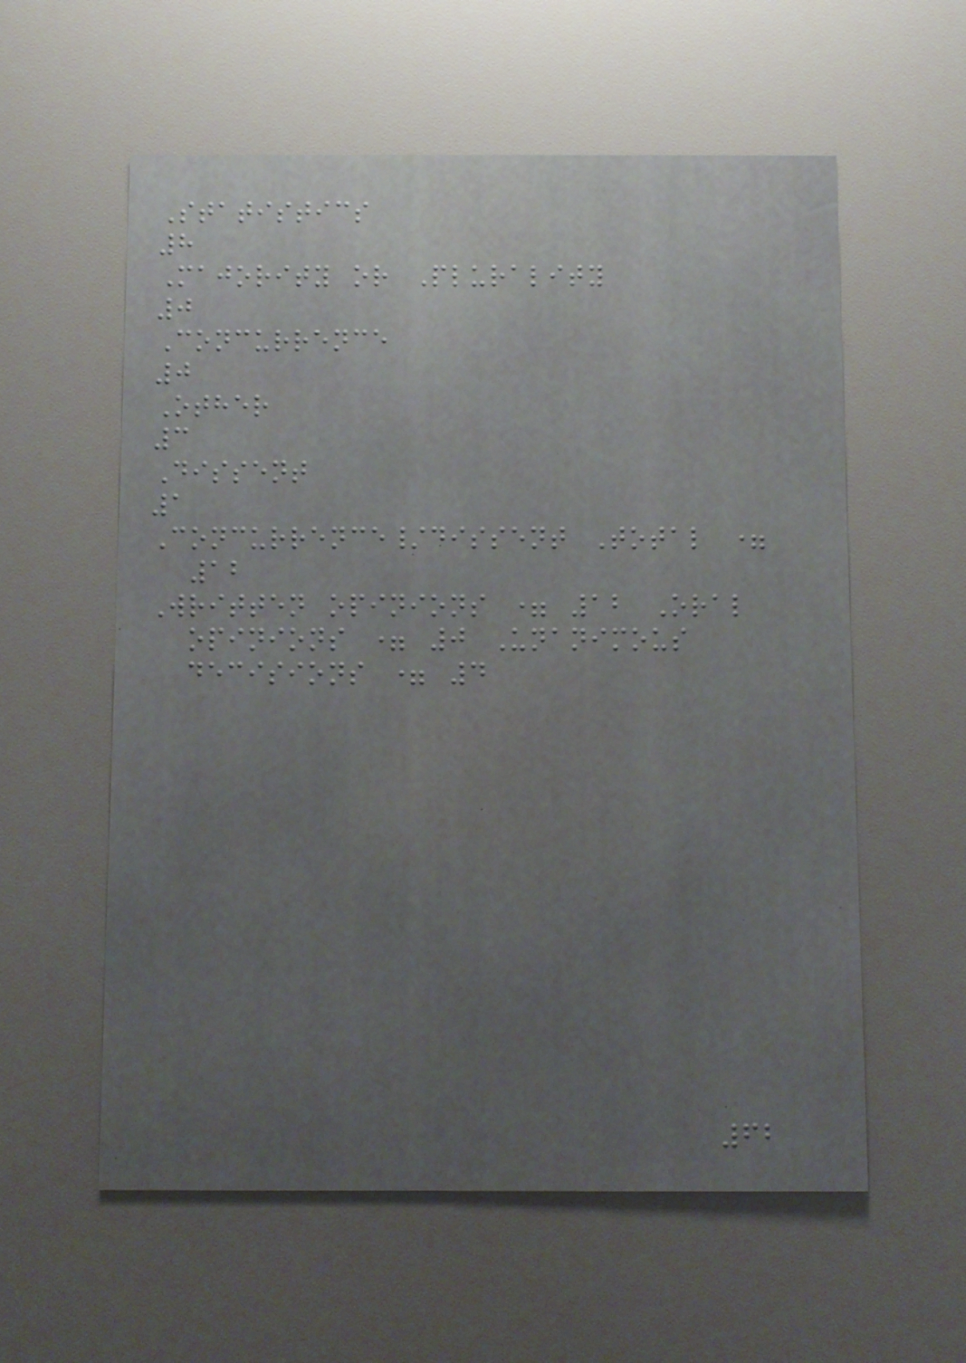Statistics
8
Majority or Plurality
0
Concurrence
0
Other
3
Dissent
1
Concurrence/dissent Total =
12
Written opinions = 12 Oral
opinions = 0 Unanimous
decisions = 4
62
